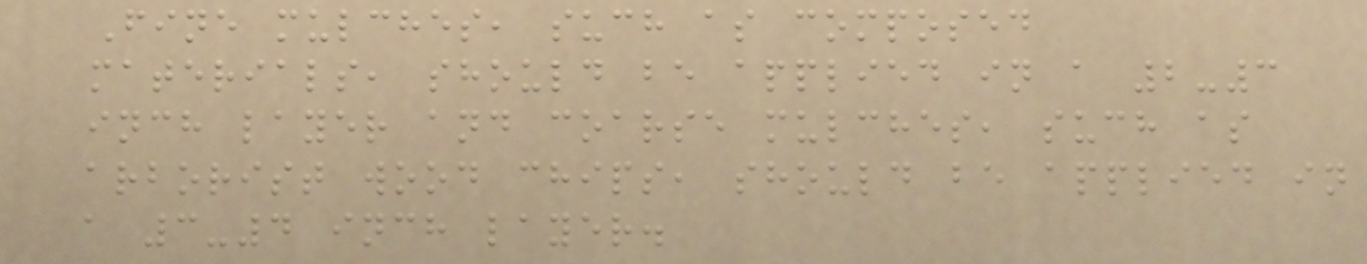Fine mulches, such as composed
materials, should be applied in a 2-3
inch layer and coarse mulches, such as
arborist wood chips, should be applied in
a 3-4 inch layer.
